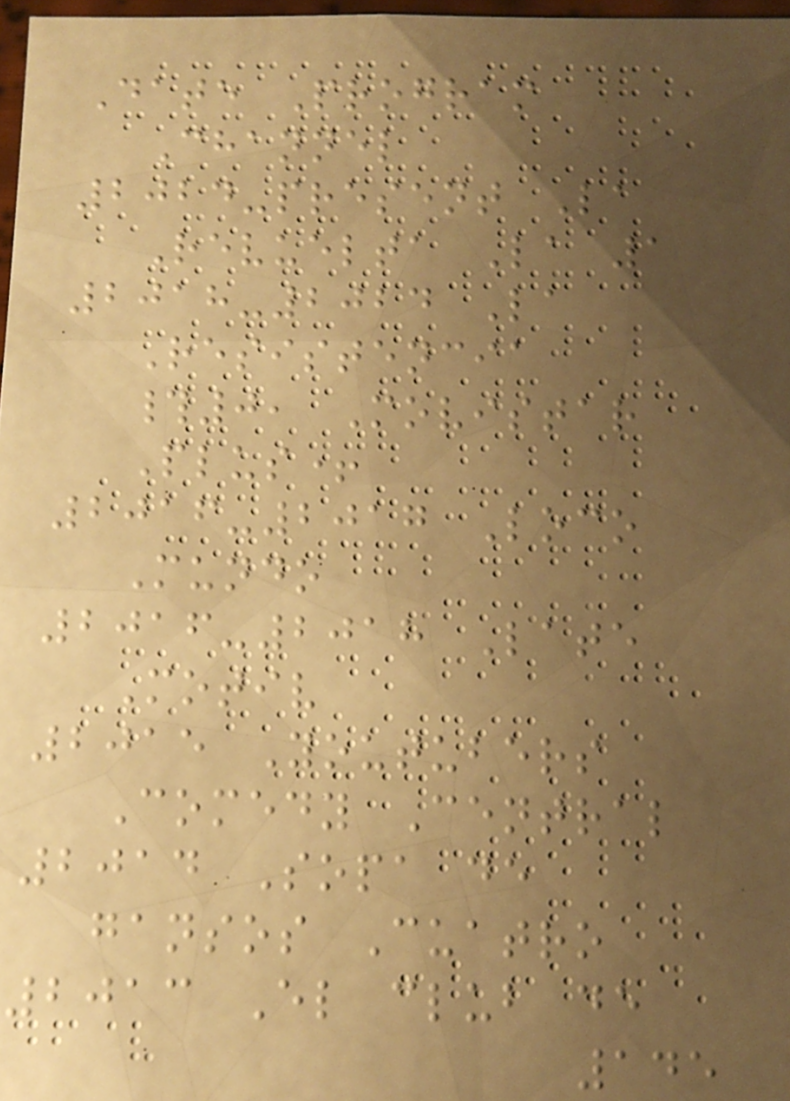Date Program
Channel
2024-present La
Revuelta La 1
2018-2024 La
Resistencia
#0, Movistar
Plus+
2016-2017 Loco
Mundo
2016-2018 Late
Motiv
2015 Youtubers
Comedy Central
2014 Sopa de
gansos Cuatro
2013 El club de
145
